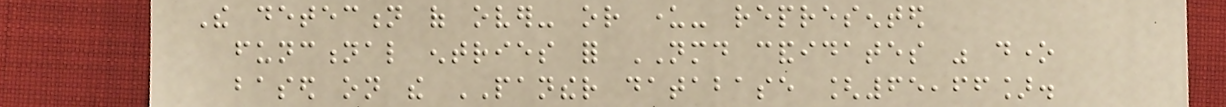The detection of over- or under- represented
functional entries for NMD candidates was done
based on the PANTHER database [65,66].
